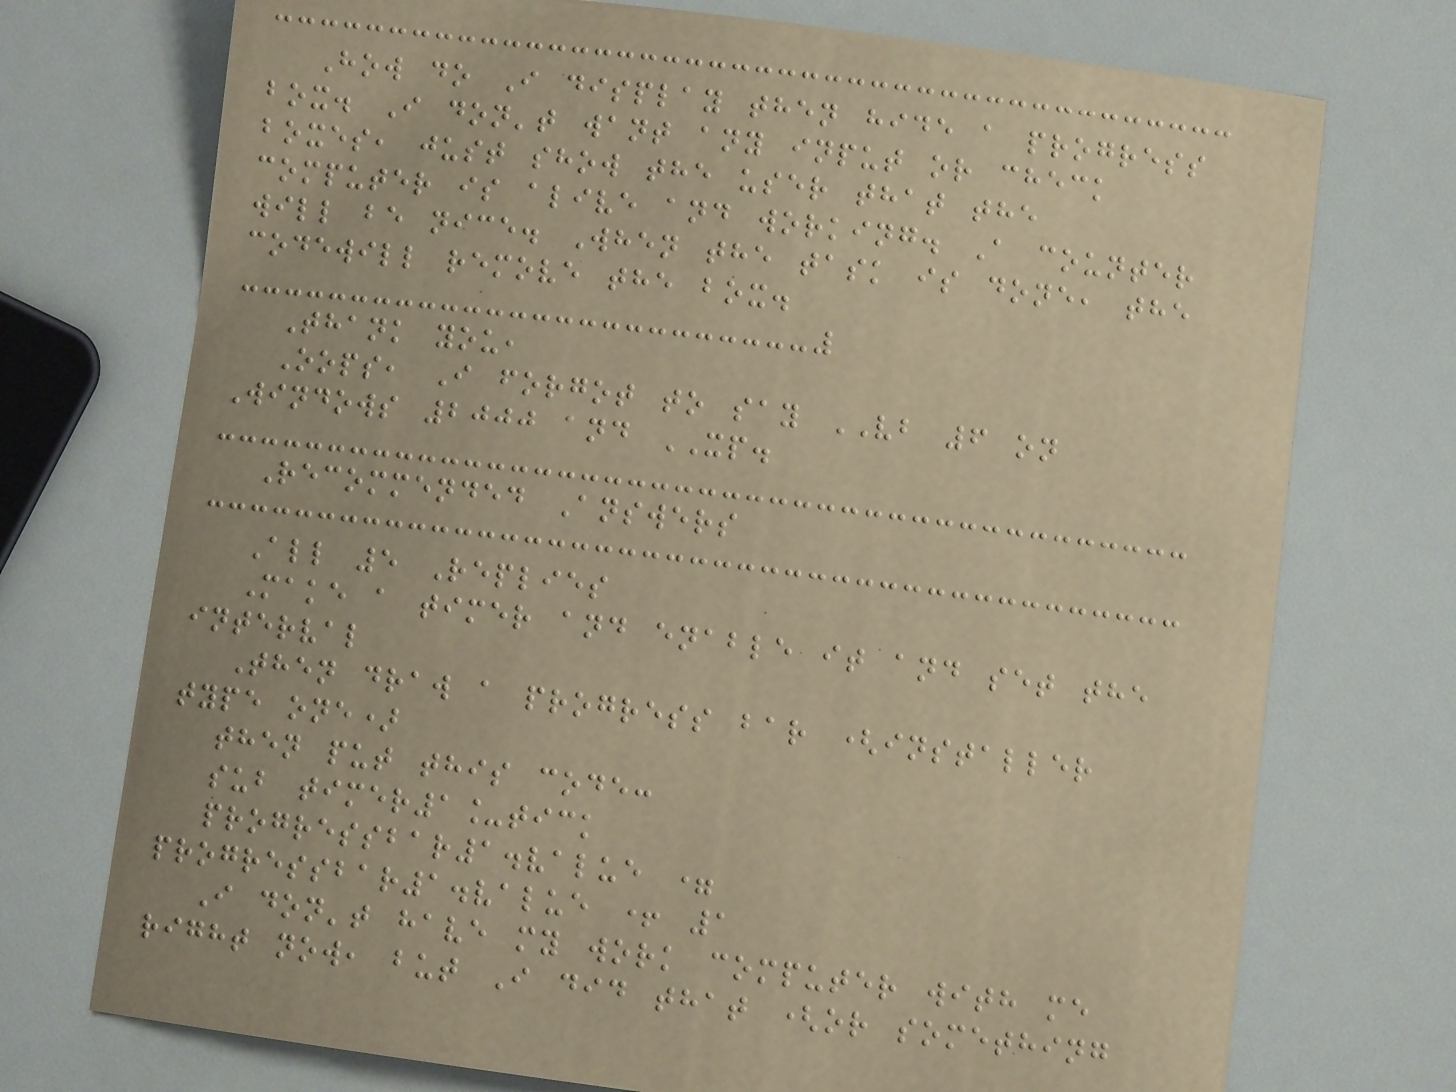How do I display then hide a progress
box. I don't want any input or check
boxes, just show the user that the
computer is alive and working. A counter
will be nice. When the task is done, the
codewill remove the box.
Thank you,
Oops, I forgot to say VB 6 on
Windows 2000 and XP.
Recommended Answers
All 5 Replies
Make a timer and enable it and set the
interval
Then draw a progress bar (installer
type one)
then put this code:
sub timer1_tick
progressbar1.value =
progressbar1.value + 1
I don't have my work computer with me
right now, but I did that (or something
